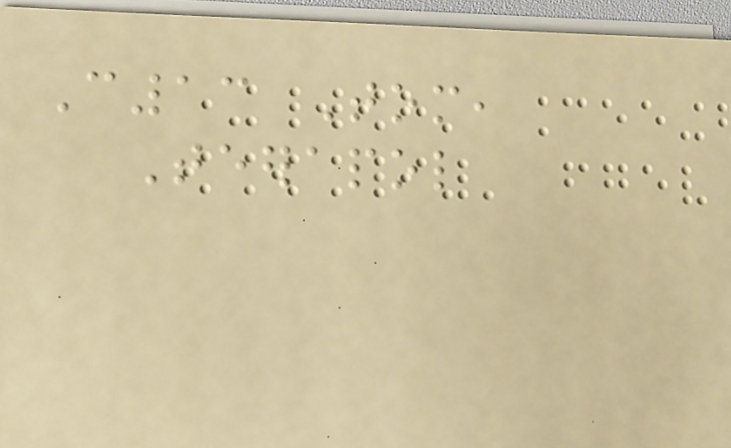C13 Tom,
Teerapol
